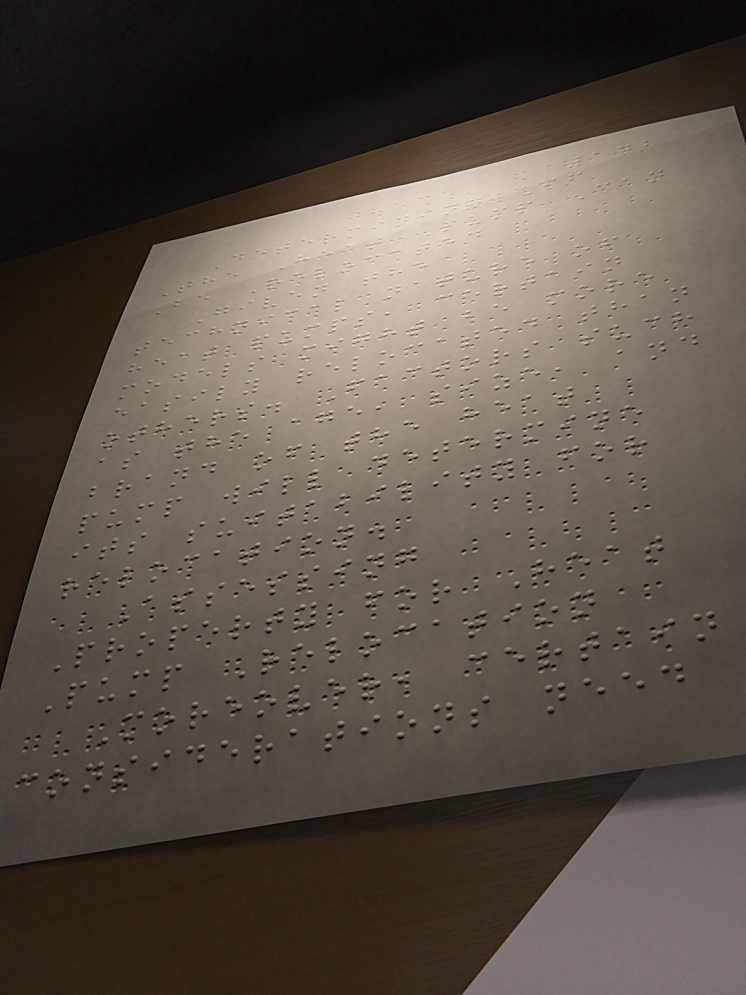142
Determining If
The Heat Pump Can
Be Relocated
Given the
technical nature of
heat pumps, certain
models might be more
easily relocated than
others. Factors such
as the age, size, and
brand of the heat
pump will determine
its suitability for
relocation.
Assessing
Property for Heat
Pump Relocation
Moreover, certain
considerations need
